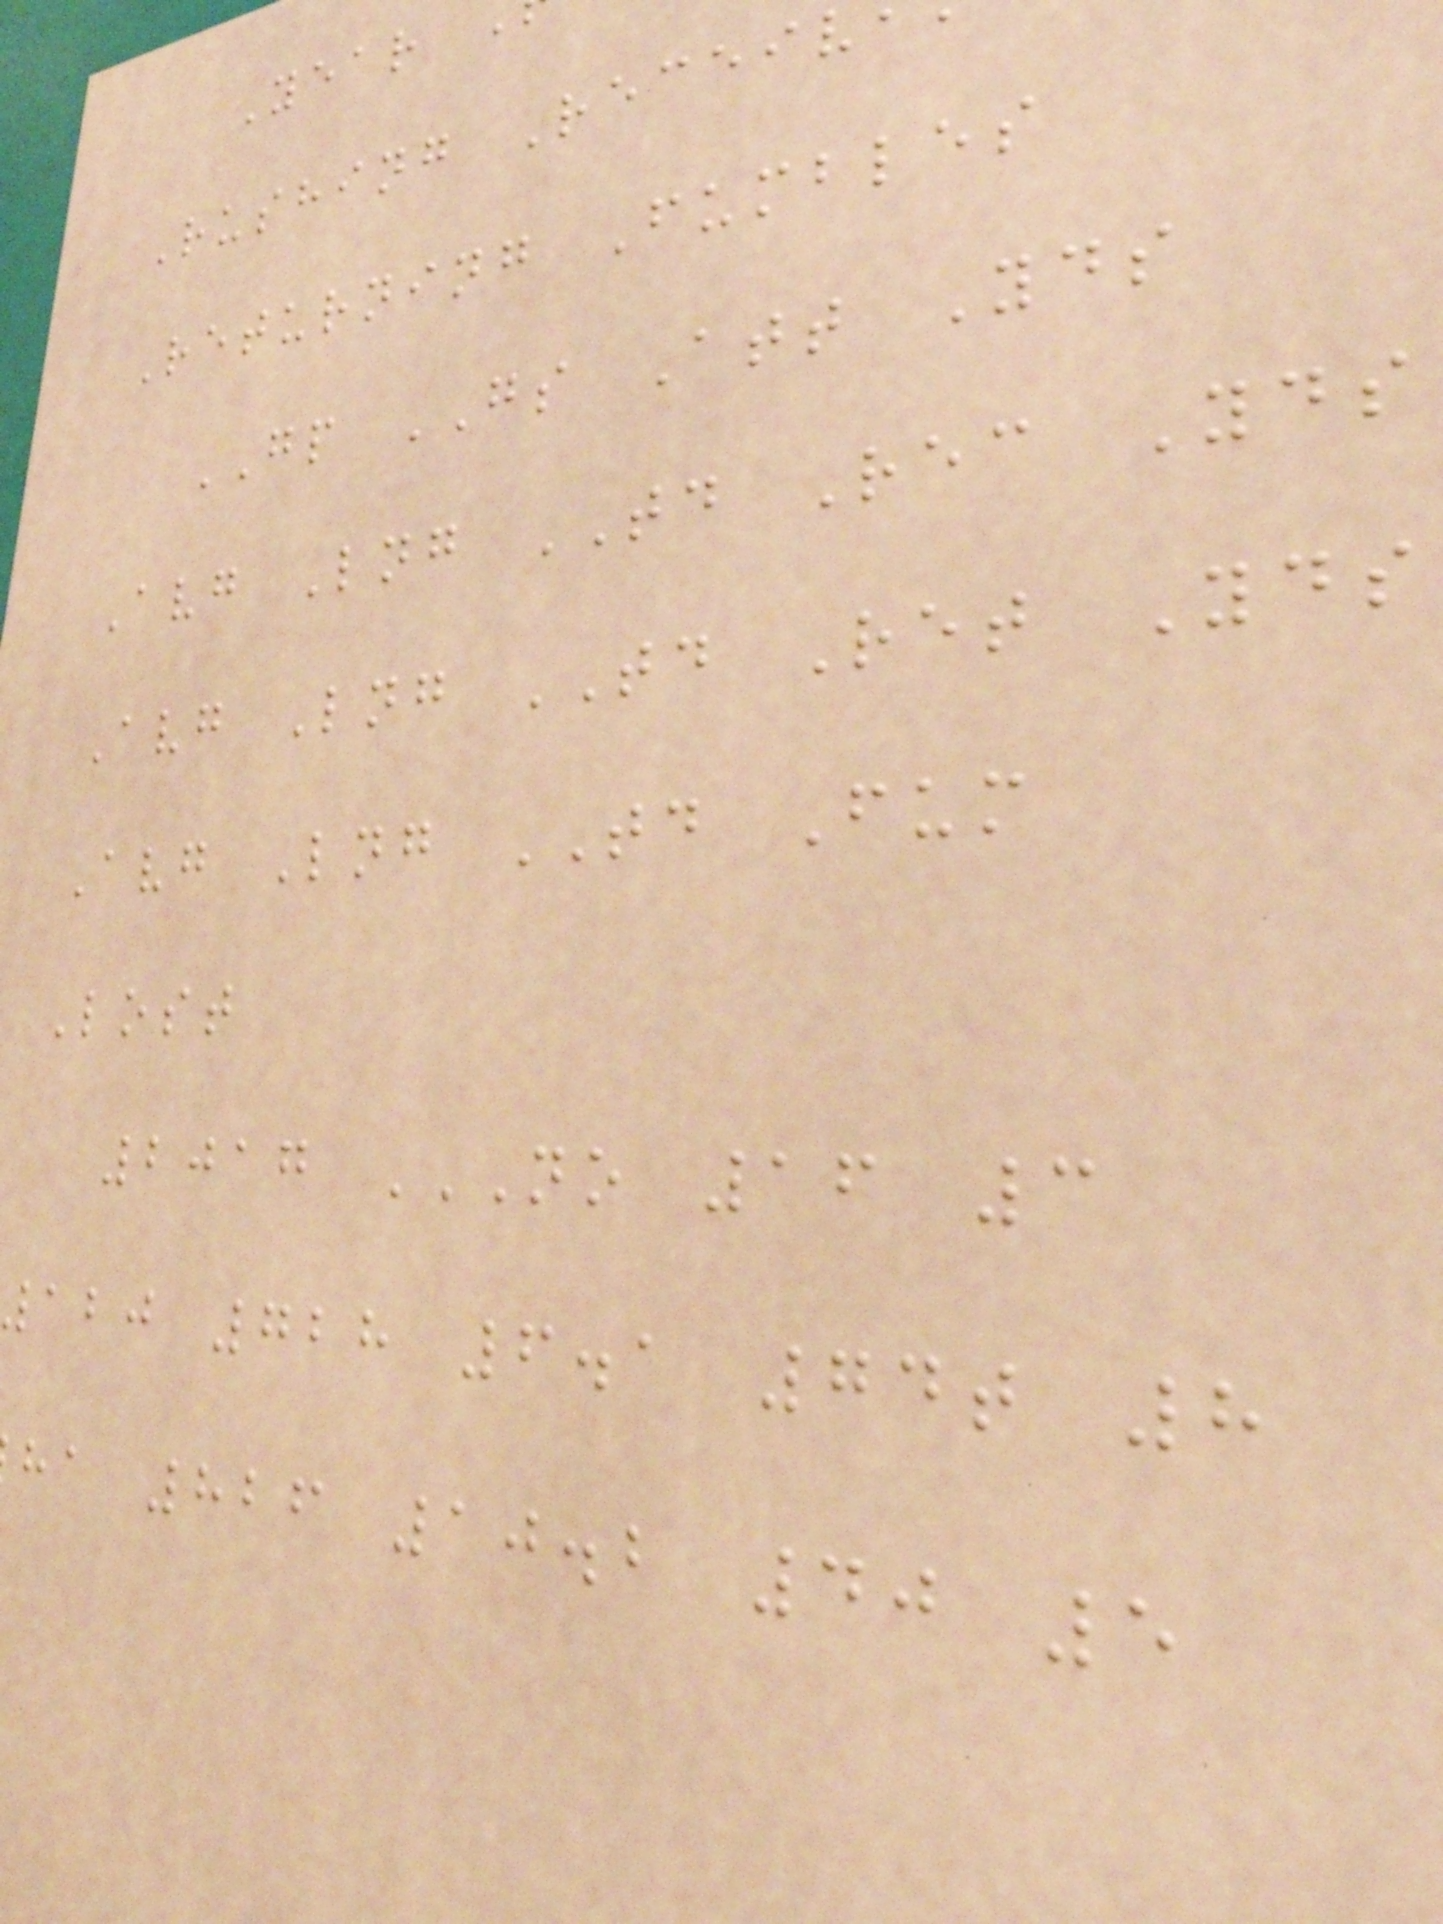Year
Rushing Receiv
Returning Fumbles
GP GS Att Yds
Avg Lng TD Rec Yds
Avg Lng TD Ret Yds
Avg Lng TD Fum
Lost
2017 NO 16 3
120 728 6.1 74t 8
ha 826 10.2 40 5
